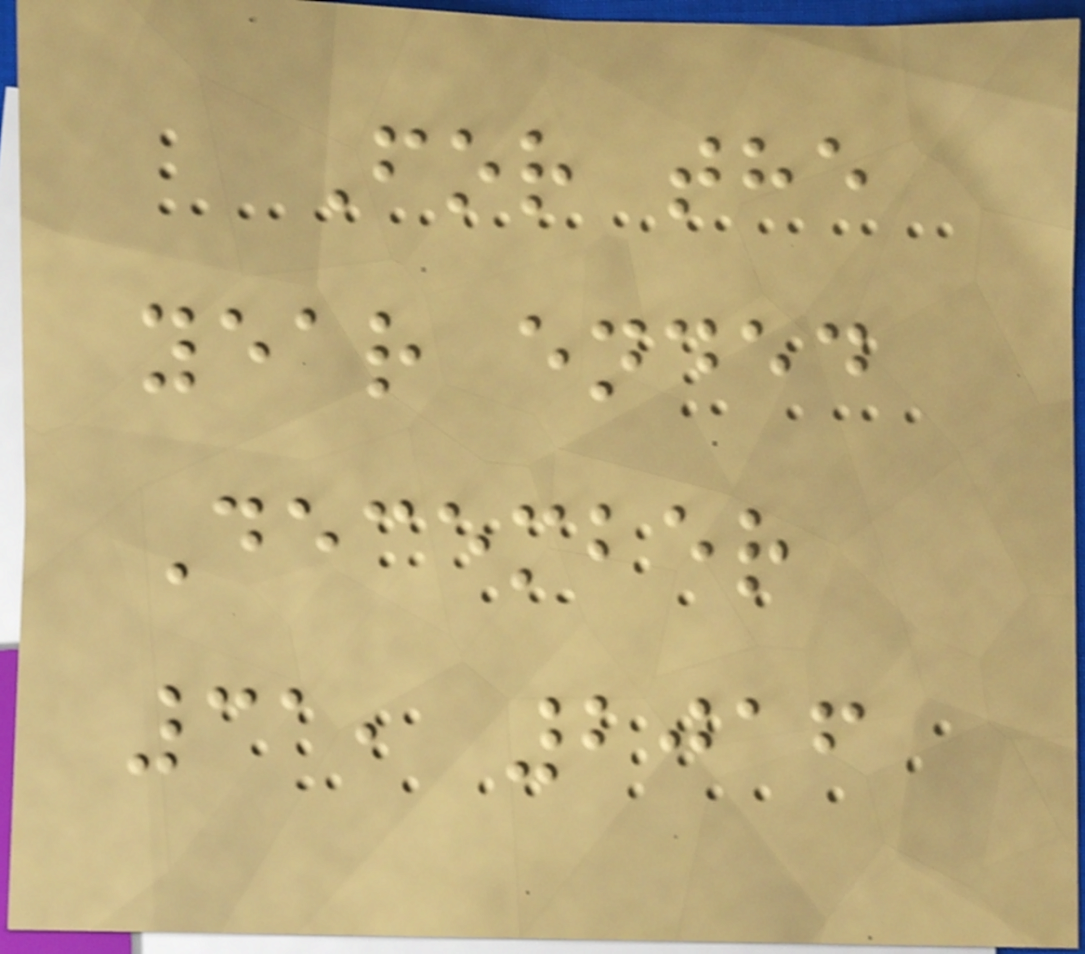For the
year ended
December
31, 2016
